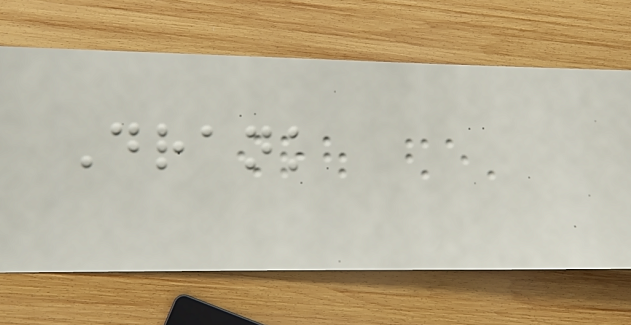Drank
